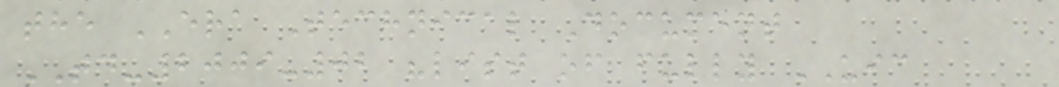the ERA Technical Document
TD-2009-02 "list of fully UIC
